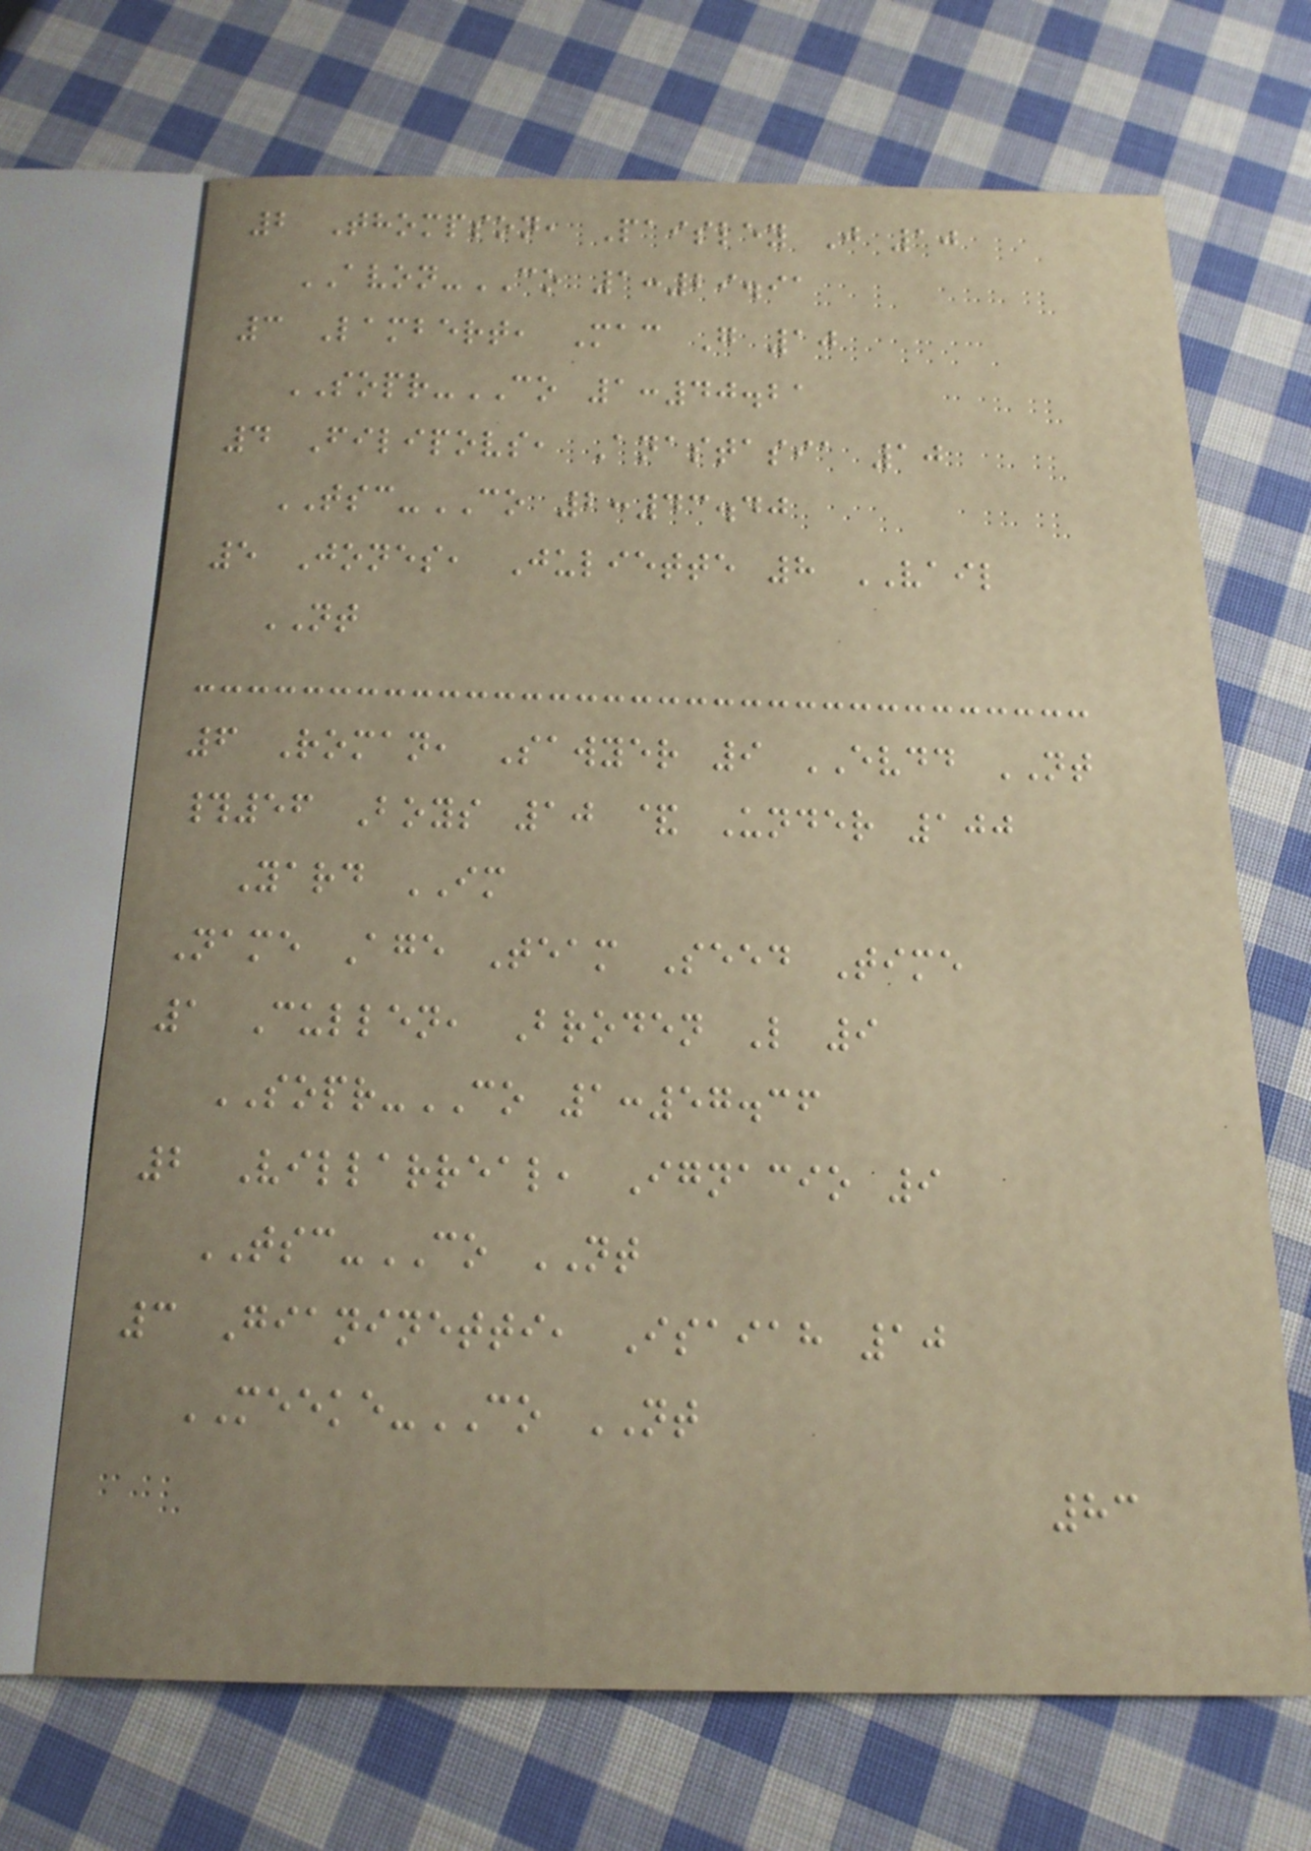2 Thompson, Paisley J 10
AVON-CO 1:29.91
3 Lambert, Mac G 10
SOPR-CO 1:40.21
4 Filipovs, Anastasia 10
TSC-CO 2:43.40
5 Jones, Juliette 8 VAIL
NT
6 Roman, Sawyer 9 EVDD NT
#56 Boys 10 & Under 100
Yard IM
Name Age Team Seed Time
1 Cullen, Broden L 9
SOPR-CO 1:57.36
2 Villarreal, Ignacio 9
TSC-CO NT
3 Gianinetti, Isaiah 10
MEEKE-CO NT
83
